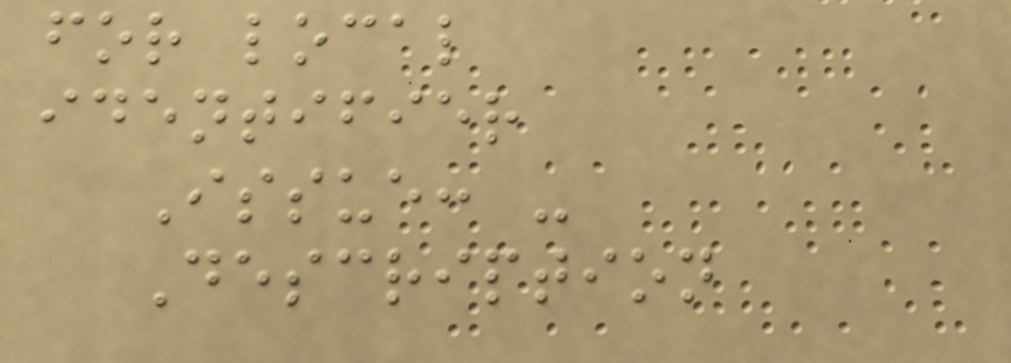for local
identifier
Issue: -
Description
